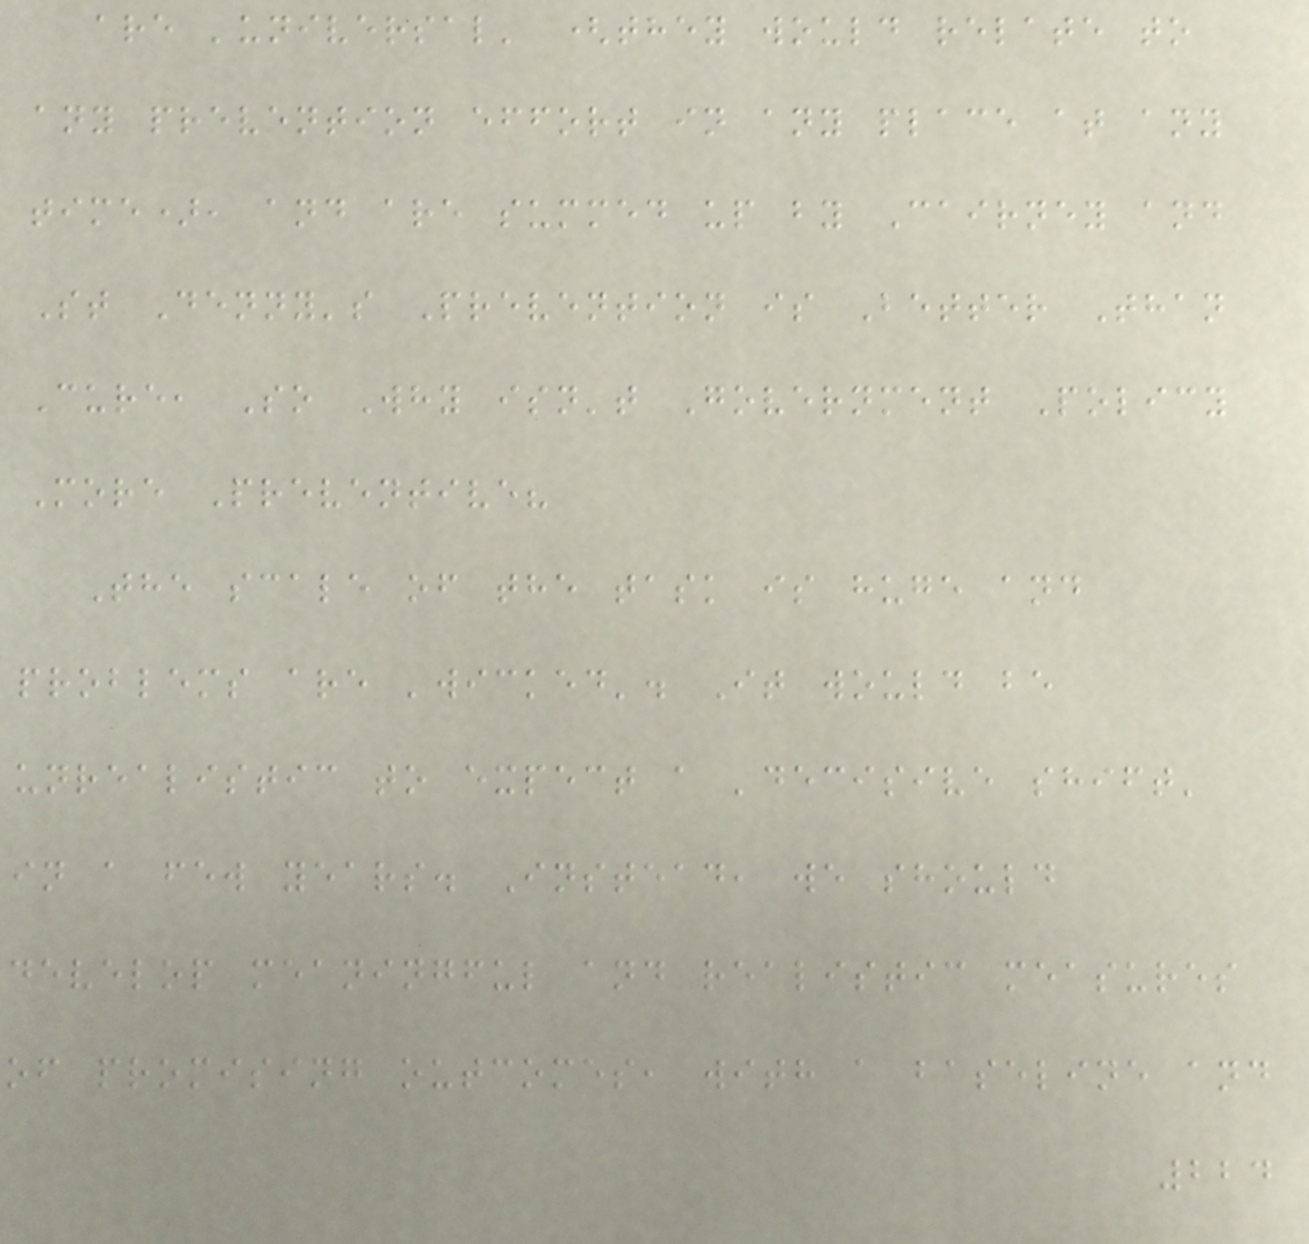are 'universal' (they would relate to
any prevention effort in any place at any
time), and are summed up by Cairney and
St Denny's Prevention is Better Than
Cure, So Why isn't Government Policy
More Preventive?
The scale of the task is huge and
problems are 'wicked'. It would be
unrealistic to expect a 'decisive shift'
in a few years. Instead, we should
develop meaningful and realistic measures
of promising outcomes, with a baseline and
224
